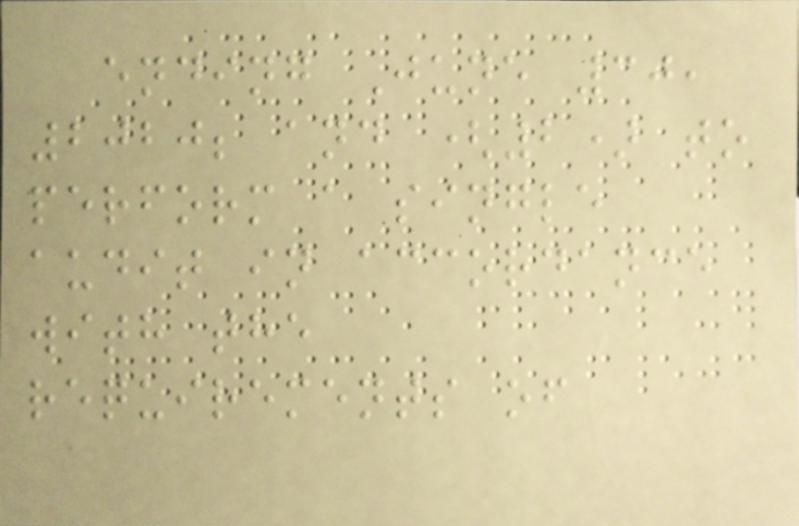ending June 30,
2020; and (2) to
perform a single
audit in accordance
with the
requirements of
